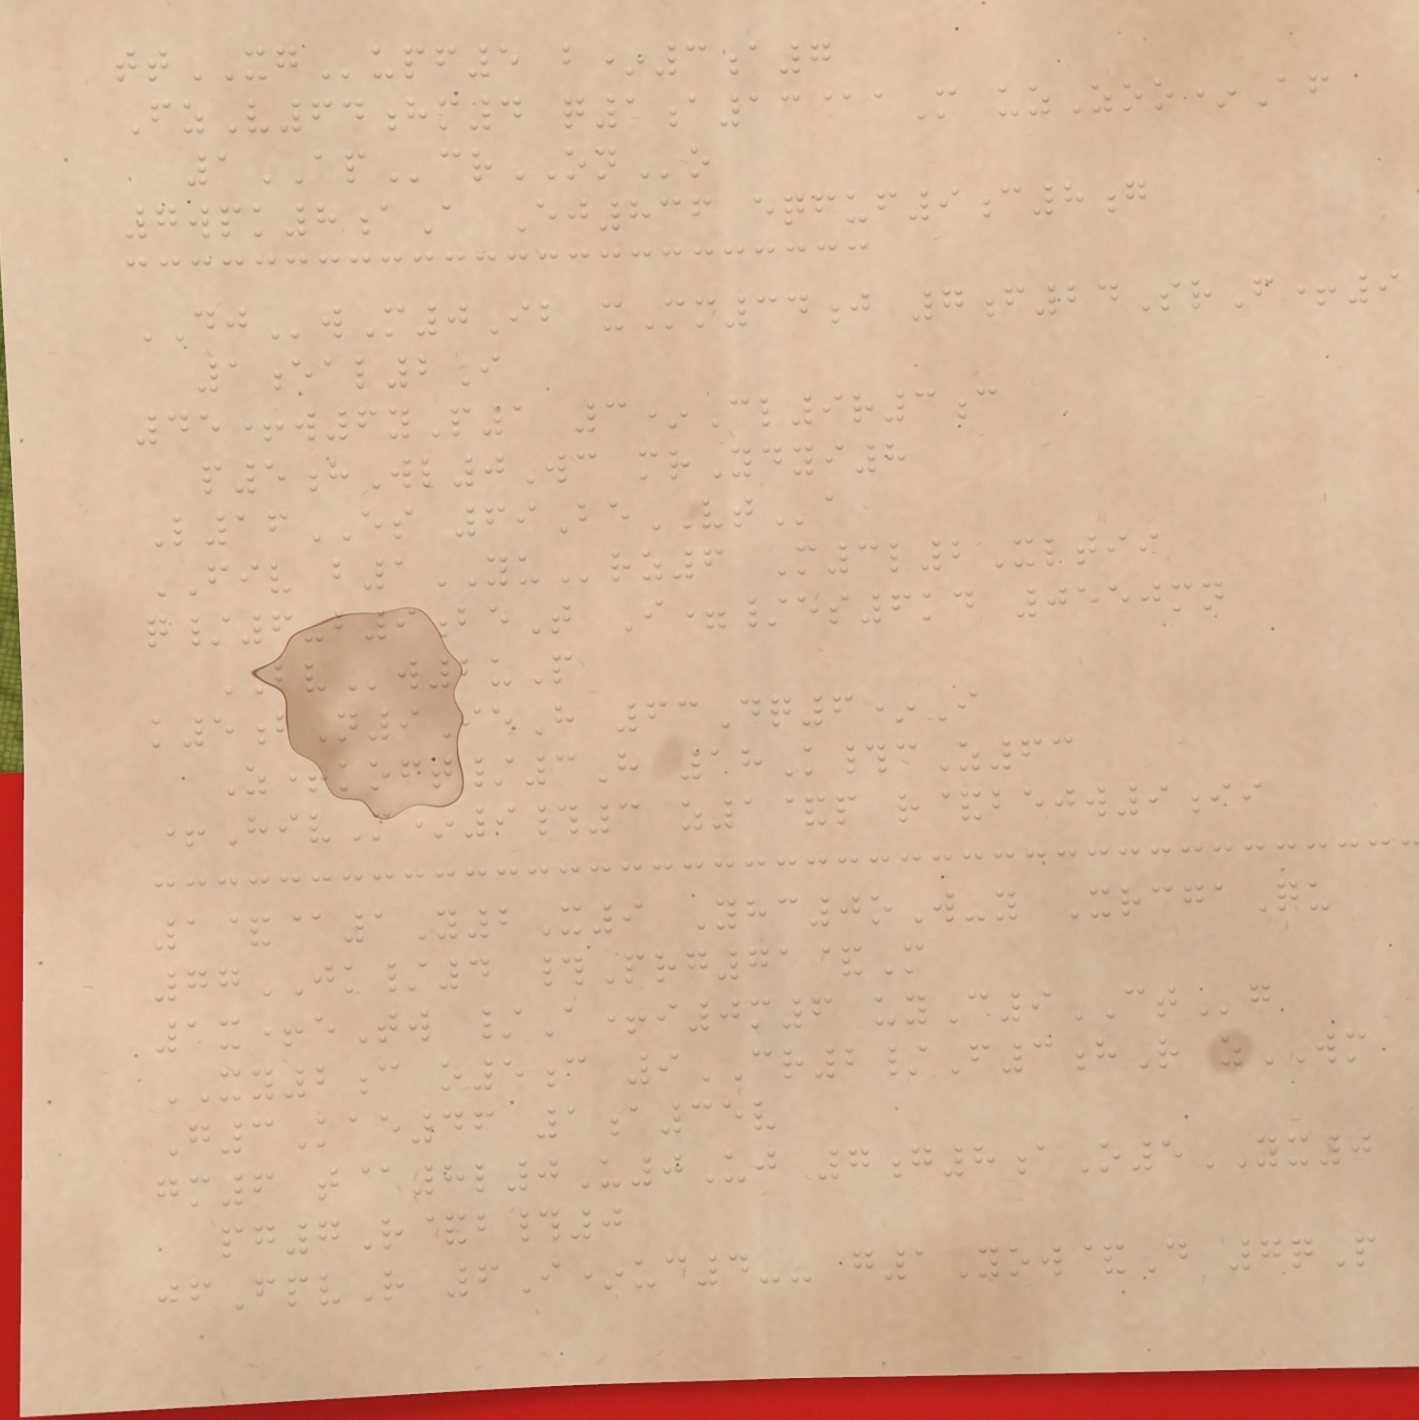ttXGupf5 b*3a7
FzV64hm4 q1a13@aM uzZoo*Af
1APcrONo
7wpk8aA Ej836 eqfuf9c8g
DJwM0Ib xMm34j 7f24SrF+9
1eal2I
45+w6yP1 3*Cl9r3c
p5hWl0Wc mrYdyi8
L16ES 69BeVTa
FIV b1YUrz6 M3l2Xltii
q/6-b9beT I=/es6kd 0550mn
BVw2uP
k5bN9IeH 63Dq6*I
Z+koft/3H 18K#cZ63
+HivM*9#3 z1&p r&bejw9ii
1&@1Y2X9 Yhc0oW-y XrcgaQu
77JK/4 #Prg71&M
1x+eTw /A+i0m6 uyC9CTg
XY2c o5c 9CR2/F3hR zWM
G3Kae46 1a35v
gm6 t@8l0U0Uj 7g8aO5YX0
pg7R&b#0
jfFpvR 6I*uc4-- g1Yow&D 7qP
